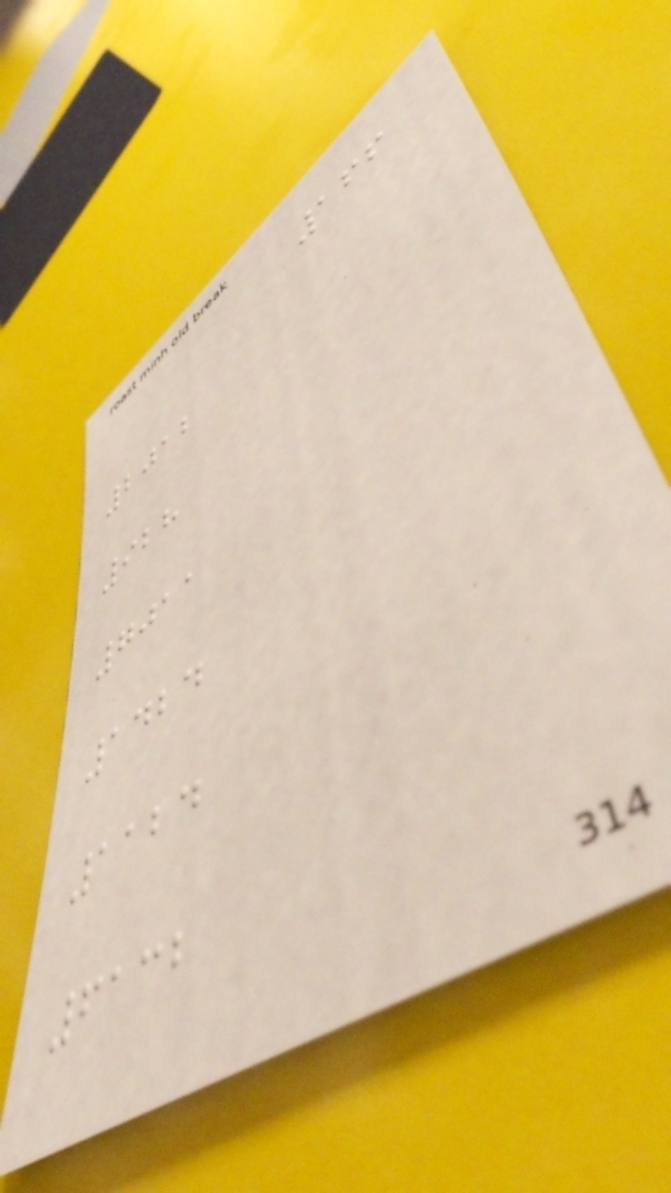166
2012
928
7011
1424
1124
6132
